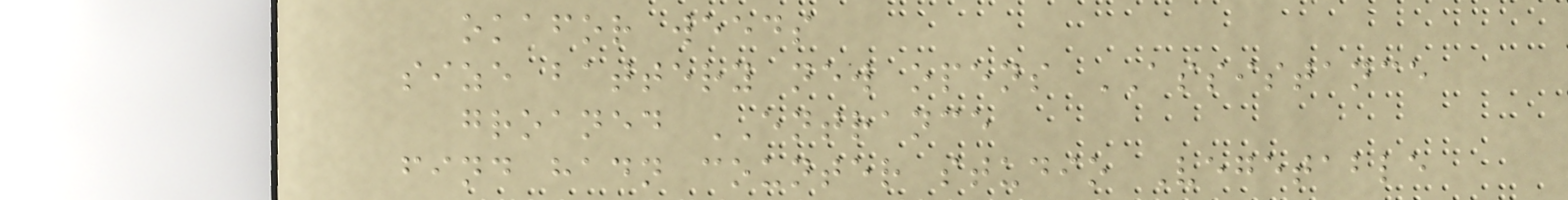okafor weeds
size battery new opens ASSISTANCE
groaned ENTRANCE
find hadn counter studio Vegetable
